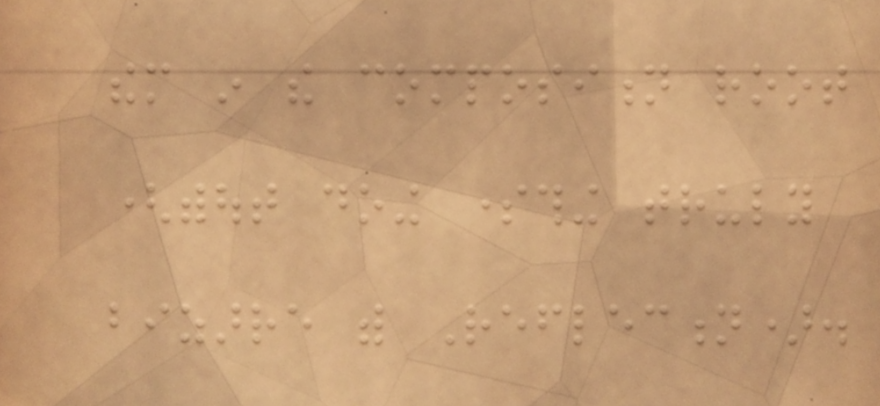them in the composition root
(without doing something truly
bizarre with Reflection).
